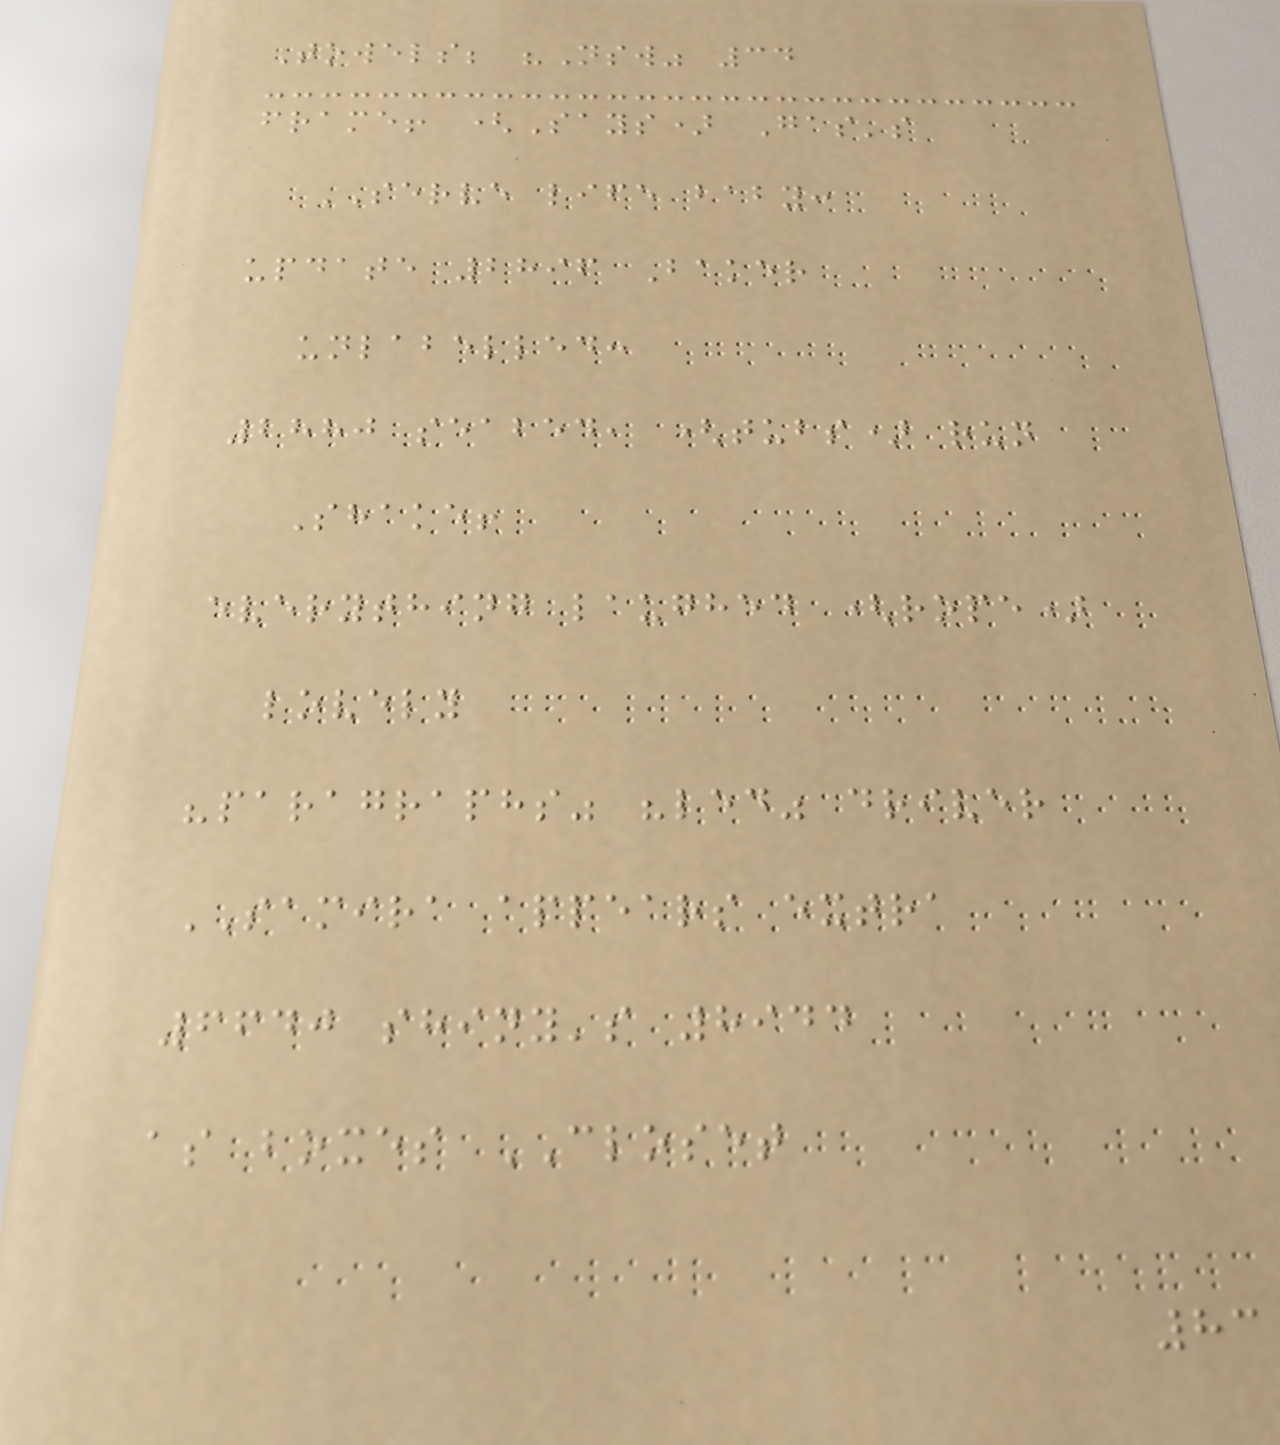Towels; "Nsw" 34
frame! (Says) Gas's
SERVE life baby:
update 2896 Baker
unlabelled:
2880 seabed, (tubs) run
Shake!
everything laughed (rope)
lovely
"paragraphs" "led" driver
SAMIRA appears extra
6640 shiny's 8944
as boxes CLOSET
83
